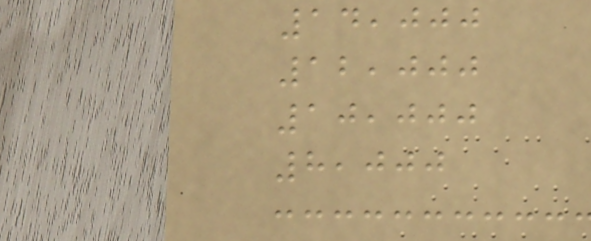14,000
12,000
10,000
8,000
